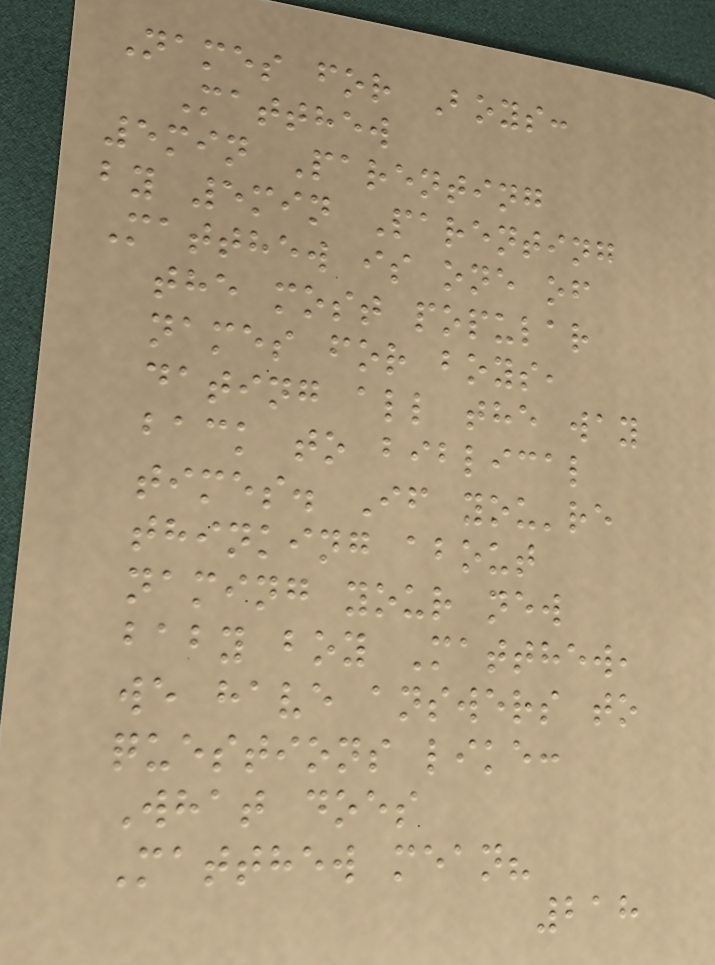Names for Boys:
Matthew
5min Parenting
by 5min Parenting
Matthew is one of
the most popular
names for boys,
dating all the way
back to biblical
times. If you're
thinking about
naming your new
baby boy Matthew,
we have answers to
questions like:
What does
Matthew mean?
218
